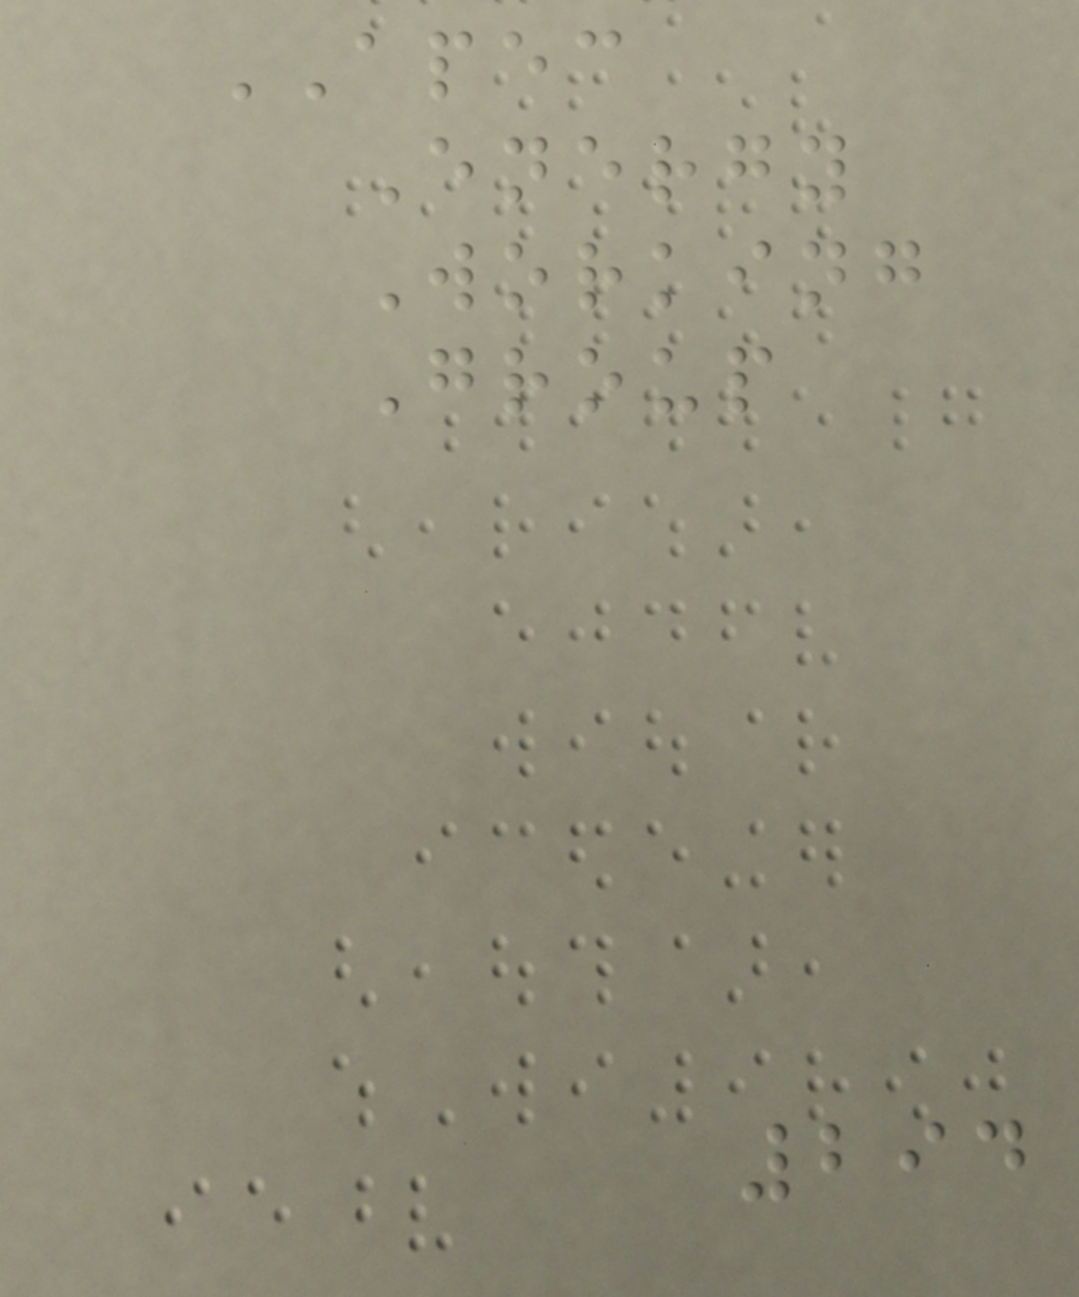APEC
Energy
Working
Group
294
